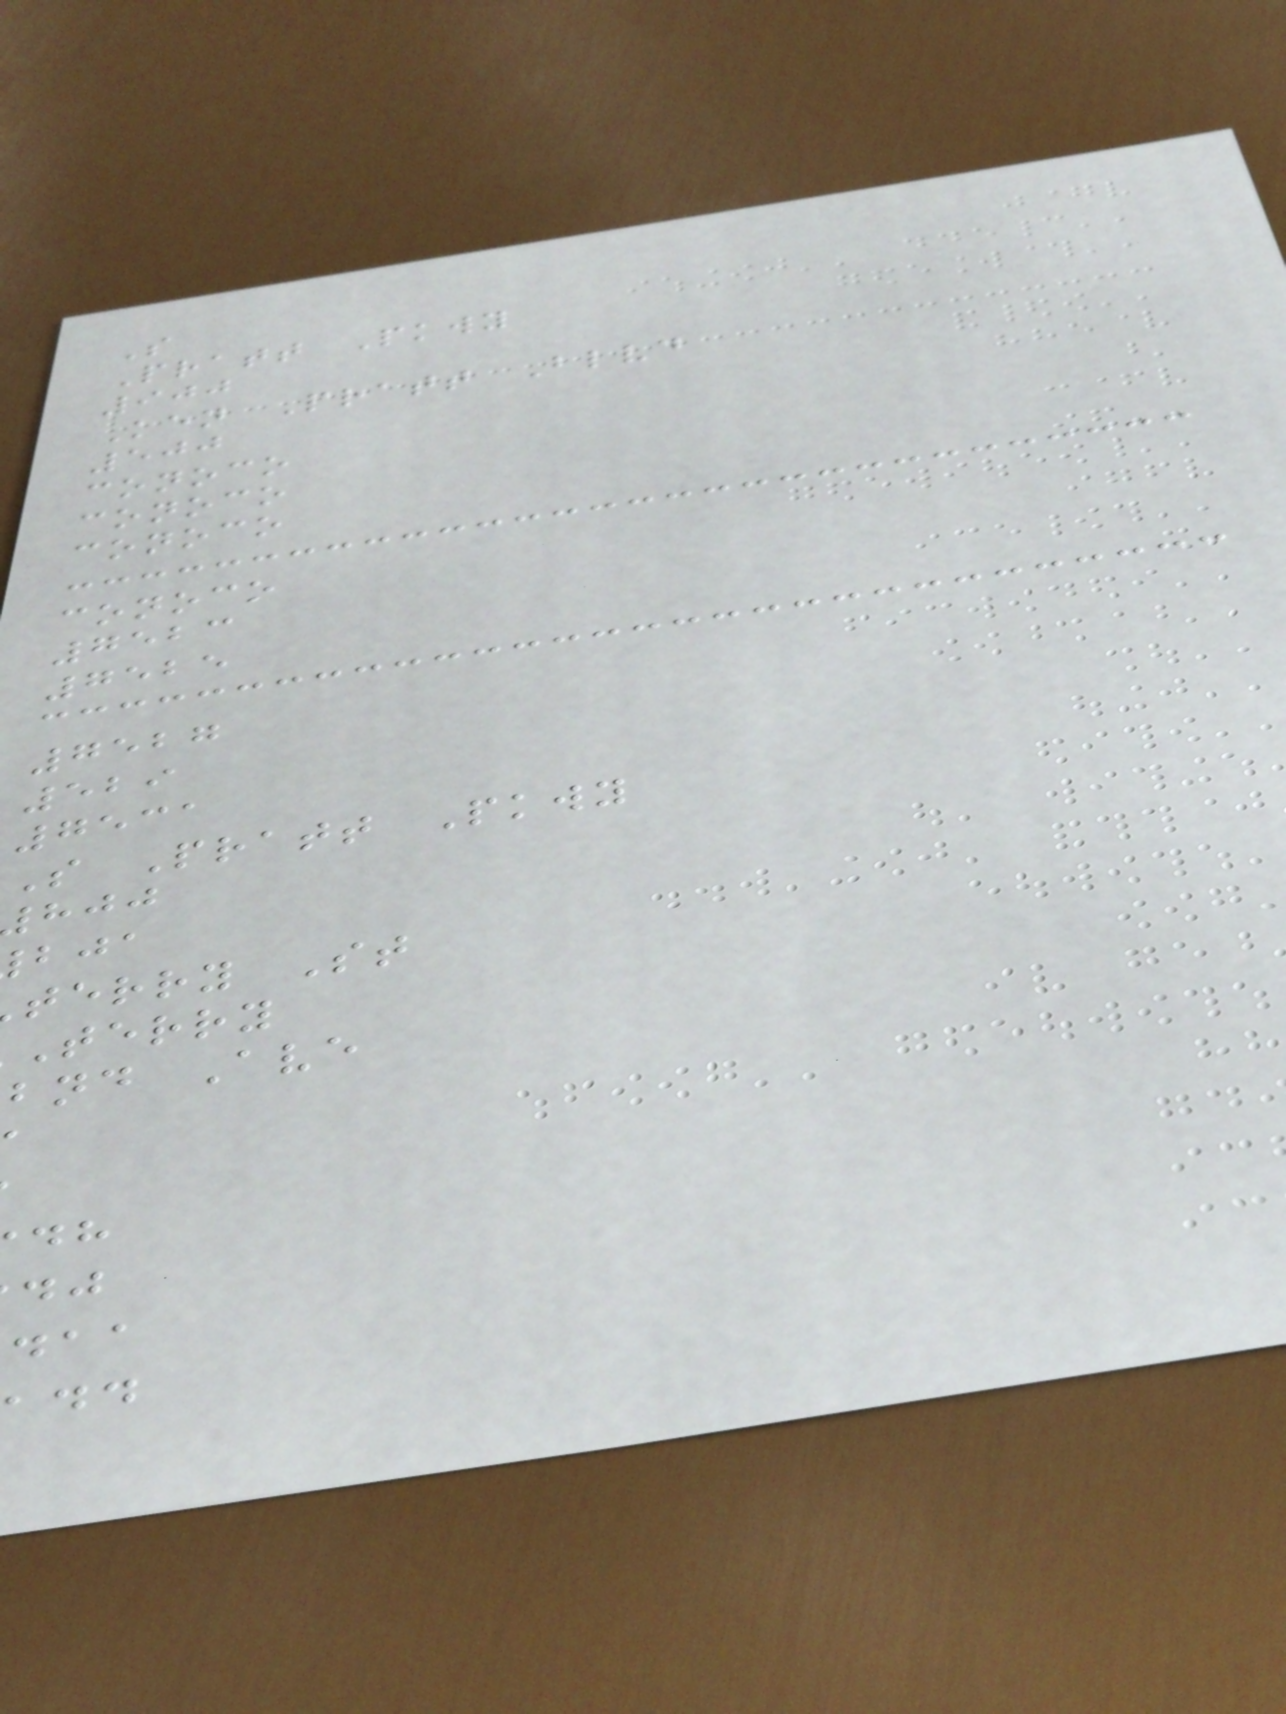S
Pratt Pkwy
900
Ken Pratt Blvd
500
conoco
conoco
conoco
conoco
7523
7525
7527
529
7531
S Pratt Pkwy
terry St
terry
bnd Ave
